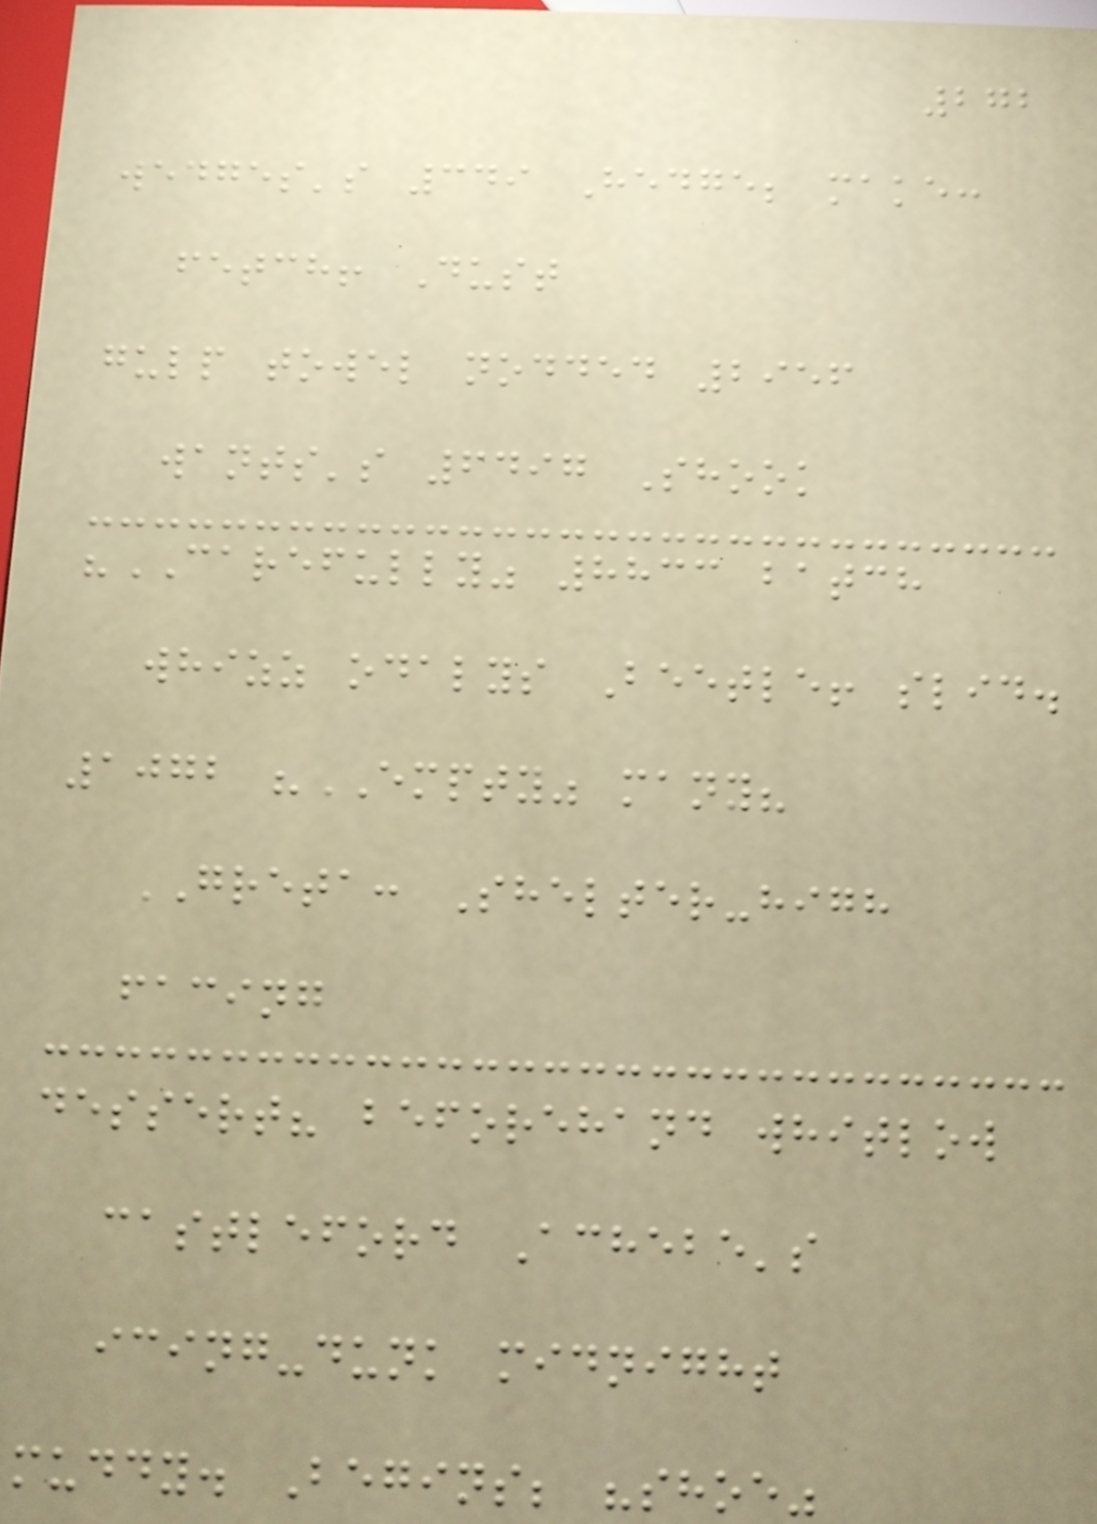272
wedges's 349 Hedge; make:
fetch! Dust
gulp towel nodded 2956
wants's 6497 Shook
"CAREFULLY" 8833 batch
whizz odalys Beetle! slid.
1072 "EMPTY" many?
GRETA: Shelter-high
facing
dessert? beforehand whitlow
castleford Achebe's
icing-dunk midnight
muddy. Begins; "shoe"
